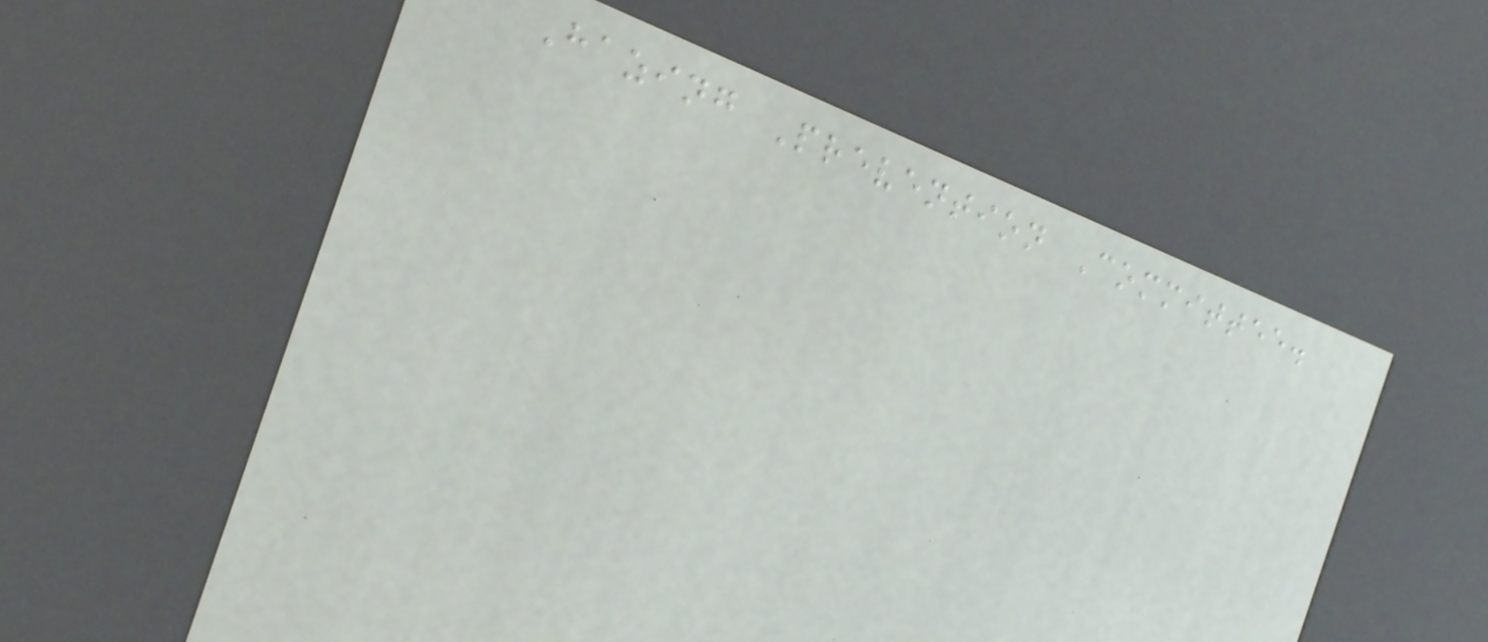Hazing Prevention Committee.
